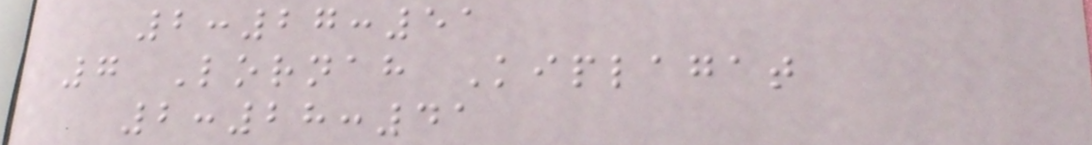2:27:51
7 Lornah Kiplagat
2:28:41
